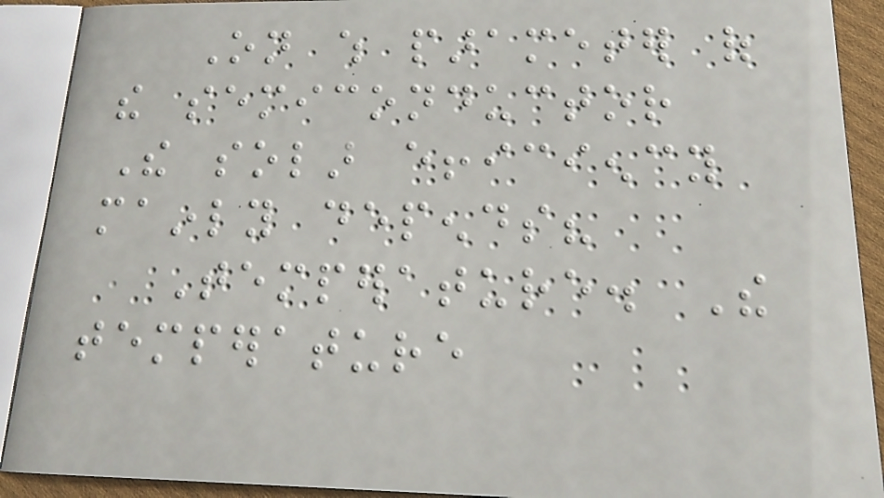On which parameter of
the semiconductor
The solar efficiency
mainly depends?
Temperature. The
temperature
